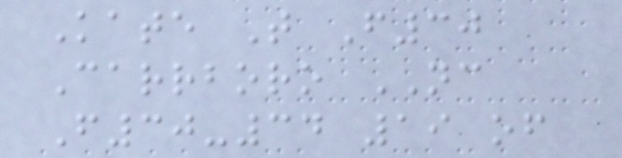Kate T F30
Carrboro NC
F30-34 19 of
